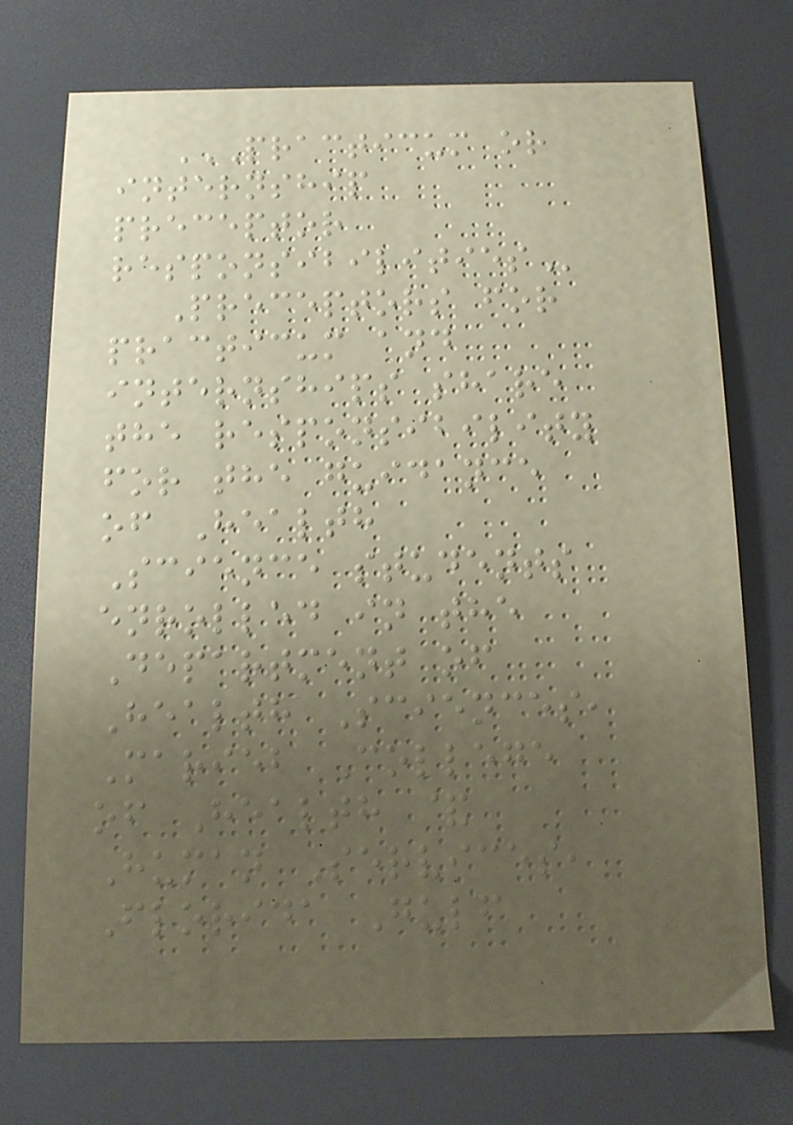PRACTICUM OR
INTERNSHIP
PRECEPTOR
RESPONSIBILITIES
Preceptors for
practicum and
internships share
the responsibility
for the guidance
of Health
Science students
enrolled in the
Department of
Health Sciences,
Marieb College
of Health &
Human Services,
Florida Gulf
